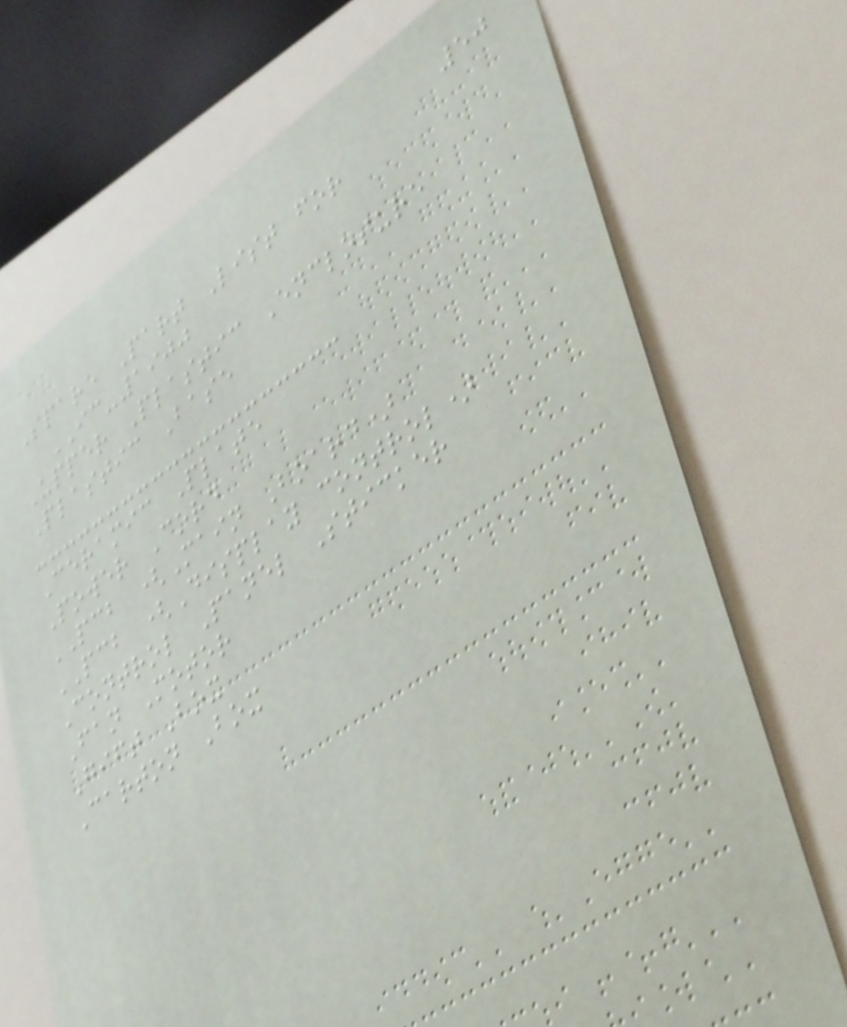50
Spare Part List for
IC-1900
Upper Plastic Enclosure
Plastic Base
Ceramic Plate
Power Cord
PCB (Main Board)
PCB (Display control)
Control Panel Sticker
Fan Motor
Gift Box
Carton Box
